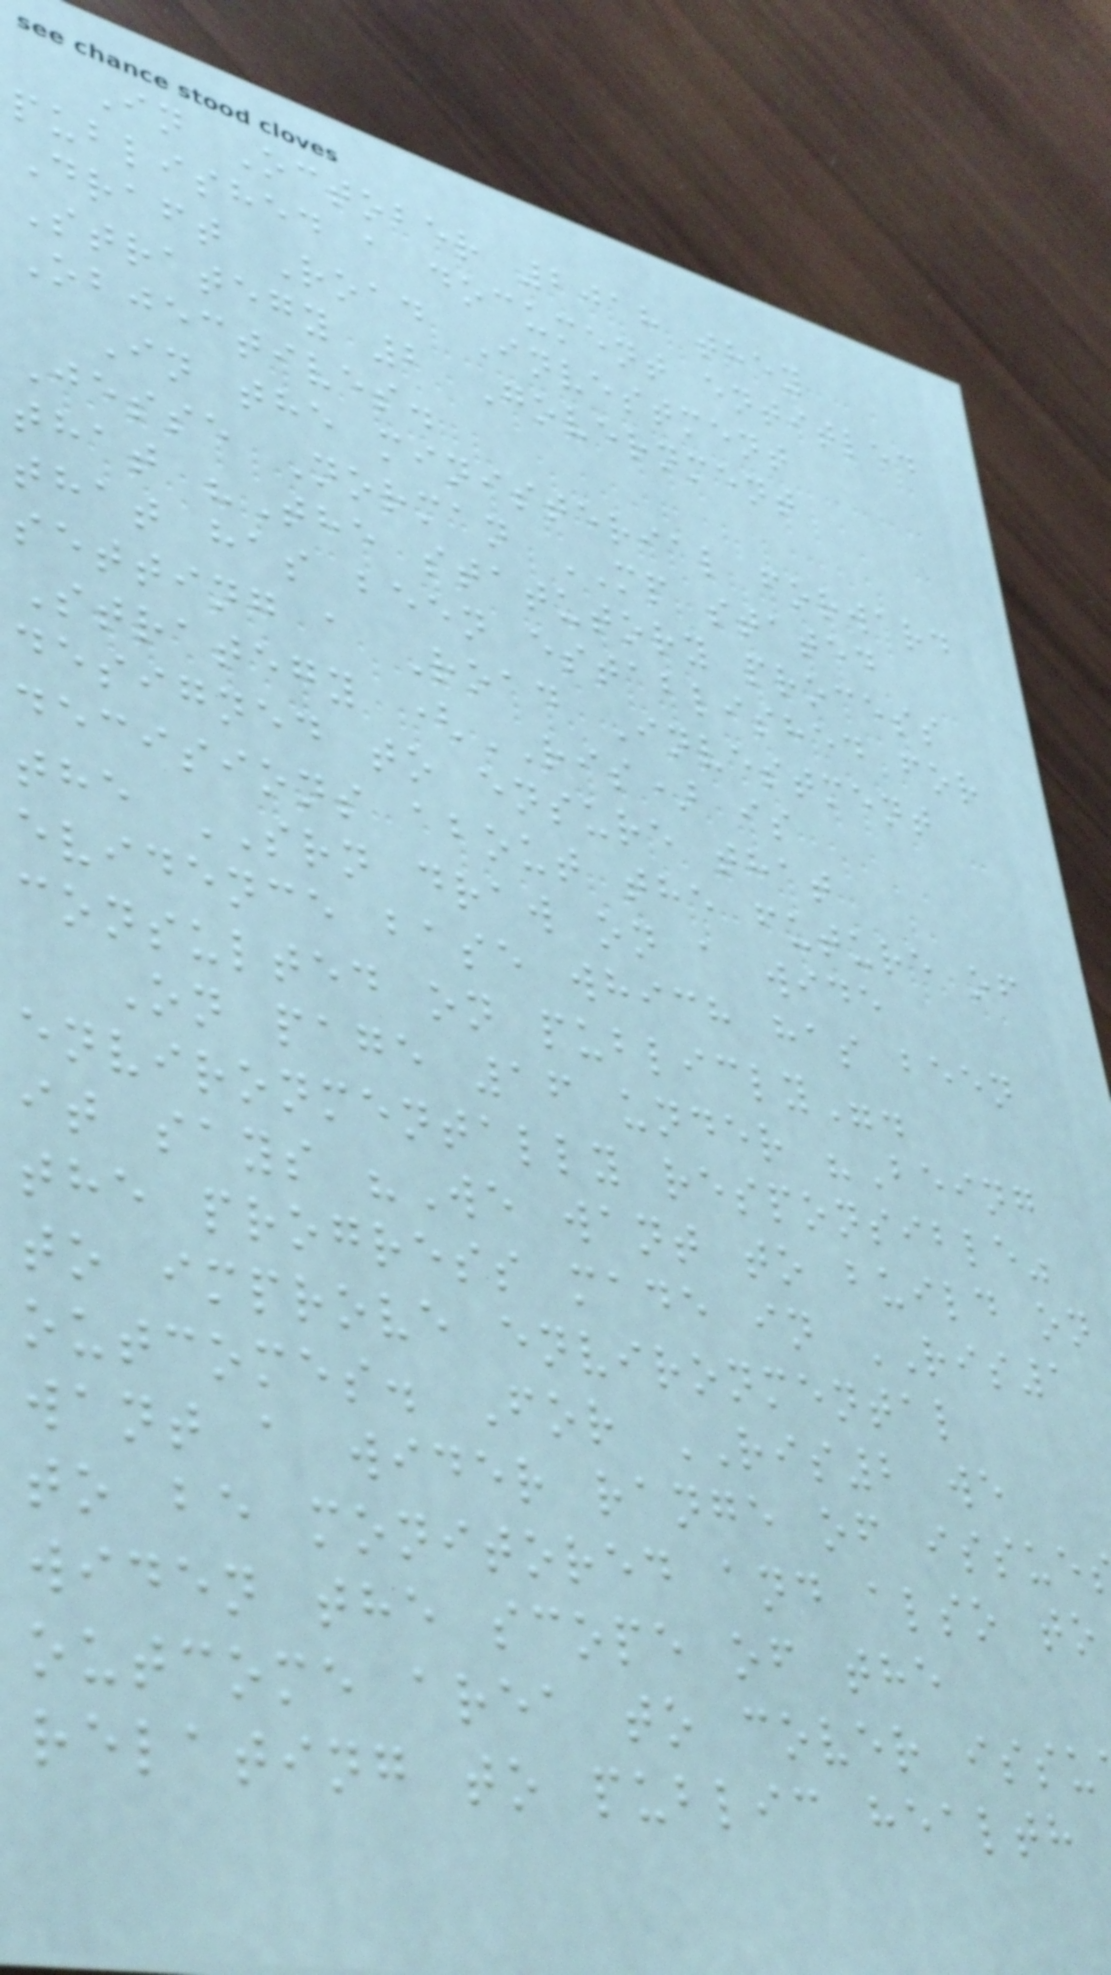In October 2018 they
published a document entitled
Draft Road Investment
Strategy 2 Government
Objectives.
In the ministerial forward
Jesse Norman MP stated
that "The statutory process
that has been established for
setting a Road Investment
Strategy (RIS) is
designed to ensure that
decisions about the future of
the SRN draw on a wide
evidence base which has been
consulted on publicly".
On page 16 under "Being
environmentally responsible"
it says "We want to build on
the progress made in RIS1
to improve environmental
outcomes. For RIS2 we
want a wider range of issue
to be monitored and also to
widen the scope of the
outcome area to cover issu
relating to public health
